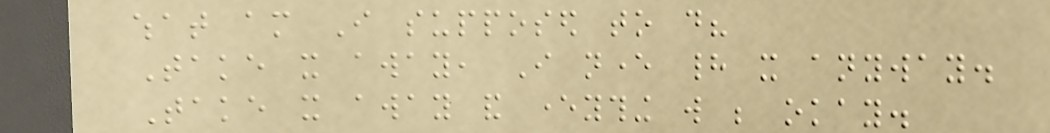what am I supposed to do?
Take it away, I never had it anyway.
Take it away and everything will be okay.
